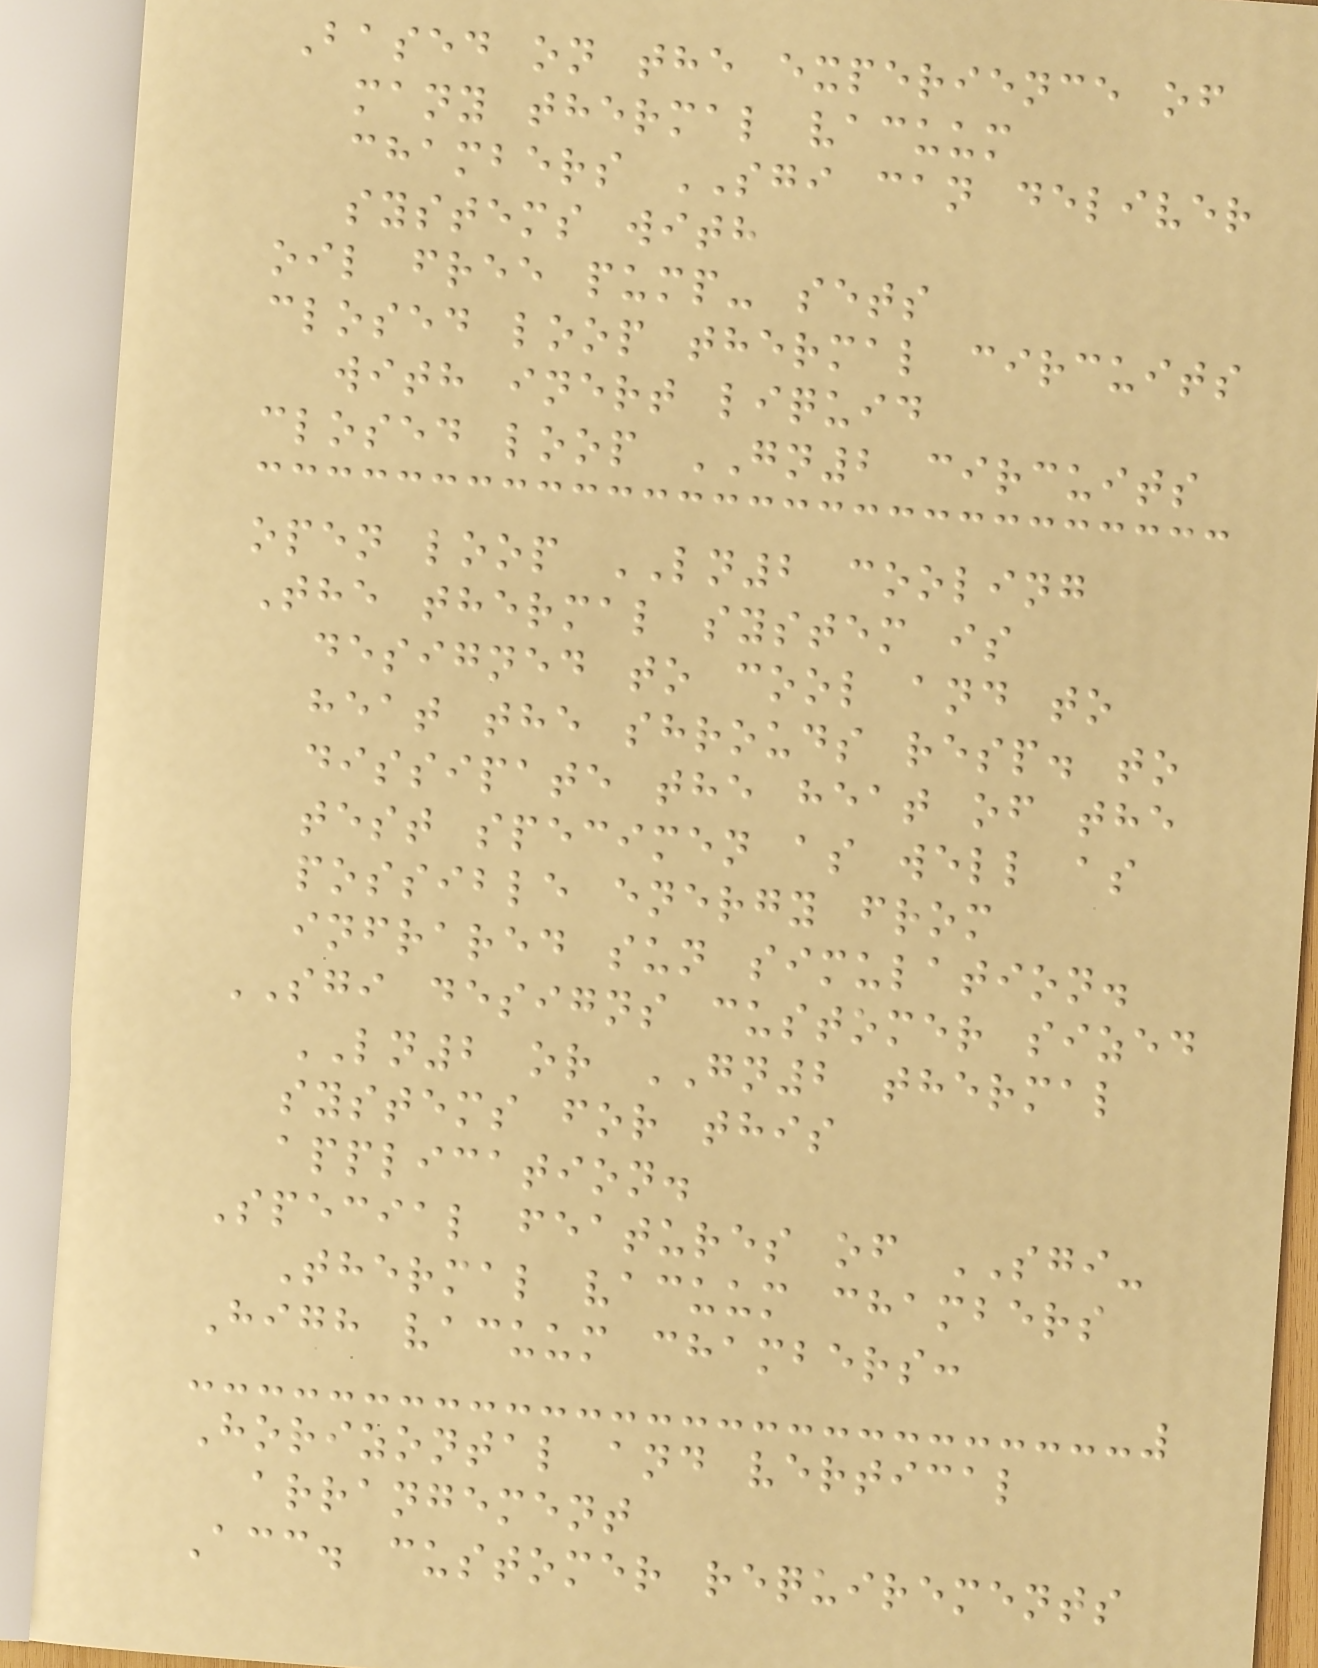Based on the experience of
many thermal vacuum
chambers SGI can deliver
systems with
oil free pump- sets
closed loop thermal circuits
with inert liquid
closed loop GN2 circuits
open loop LN2 cooling
The thermal system is
designed to cool and to
heat the shrouds resp. to
dissipate the heat of the
test specimen as well as
possible energy from
infrared sun simulation.
SGI designs customer sized
LN2 or GN2 thermal
systems for this
application.
Special features of SGI-
Thermal vacuum chambers
High vacuum chambers:
Horizontal and vertical
arrangement
Acc. customer requirements
